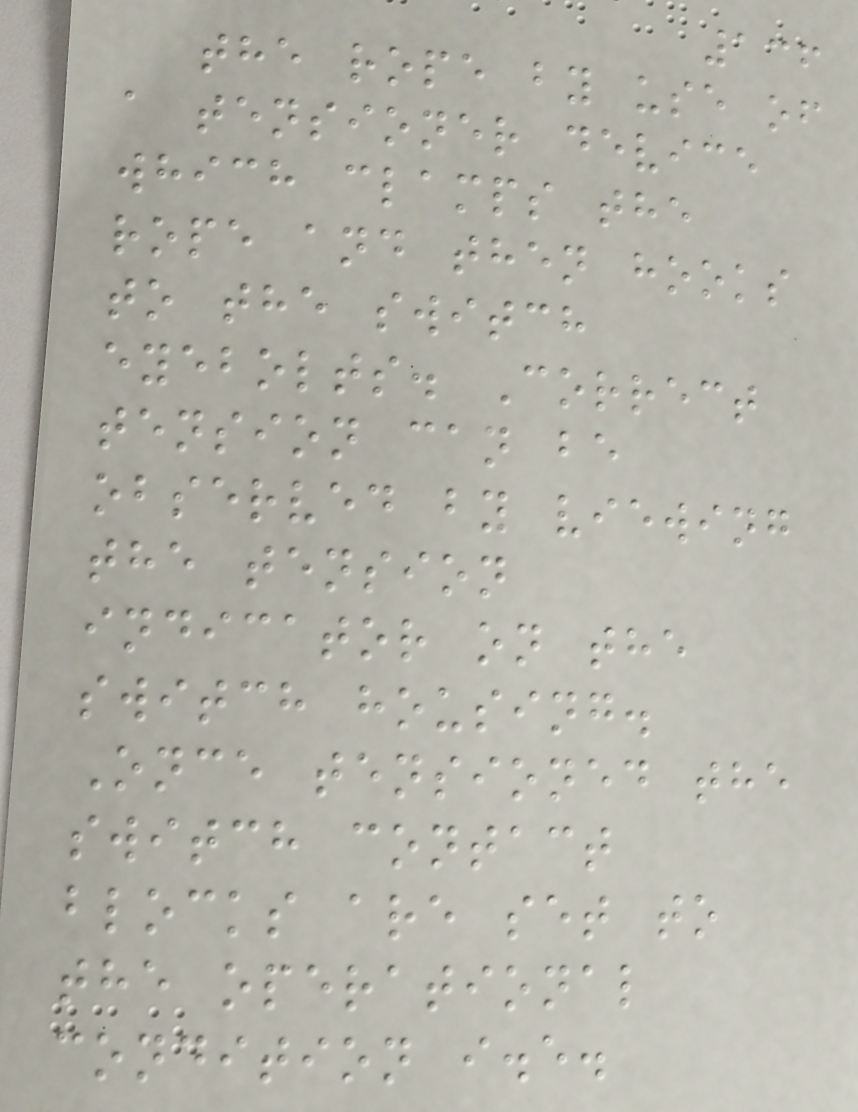136
the rope by use of
a tensioner device
which clamps the
rope and then hooks
to the switch
eyebolts. Correct
tension can be
observed by viewing
the tension
indicator on the
switch housing.
Once tensioned the
switch contact
blocks are set to
the operational
condition i.e.
